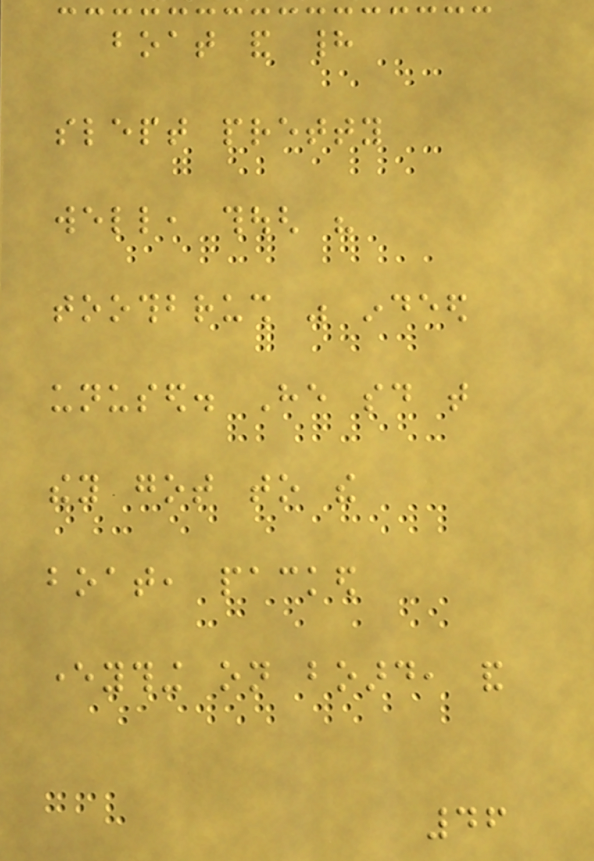boat and had
slept pretty
well, though his
toothbrush was indeed
unused. He said that
they got to the
boat, packed
everything on board, and
46
